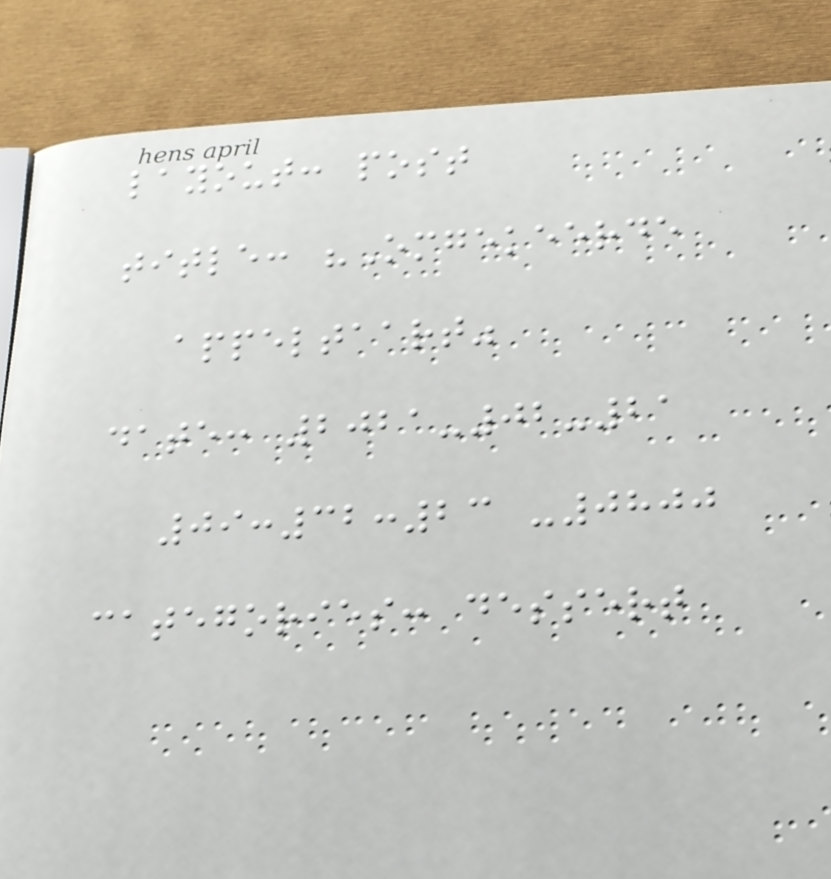layout: post
title: "Omgekeerde
appeltaart"
date: 2021-02-21
09:32:23 -0800
categories: dessert
